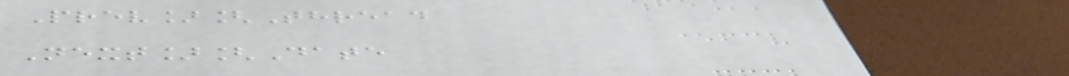Prev][Thread
Next][Date
